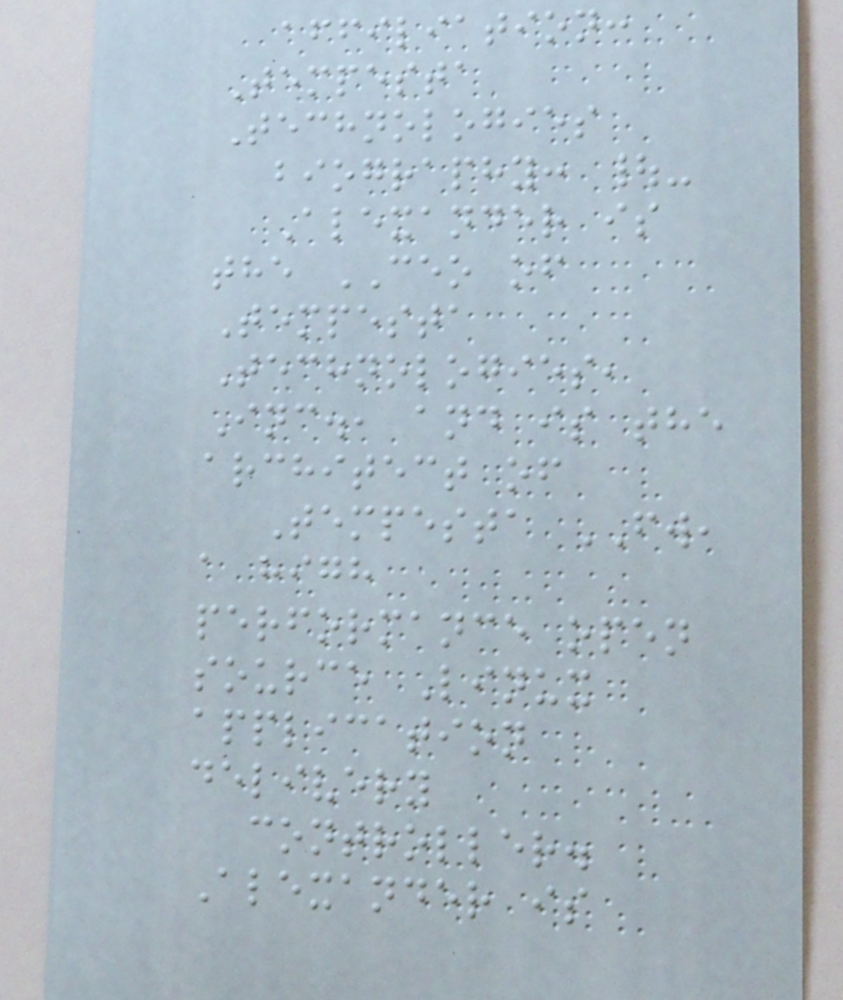affiliation:
Tempesta
Technologies
biography: |-
Alexander is
the CEO of
Tempesta
Technologies,
Inc., and is the
architect of
Tempesta FW,
a high
performance open
source Linux
application
delivery
controller.
Alexander is
